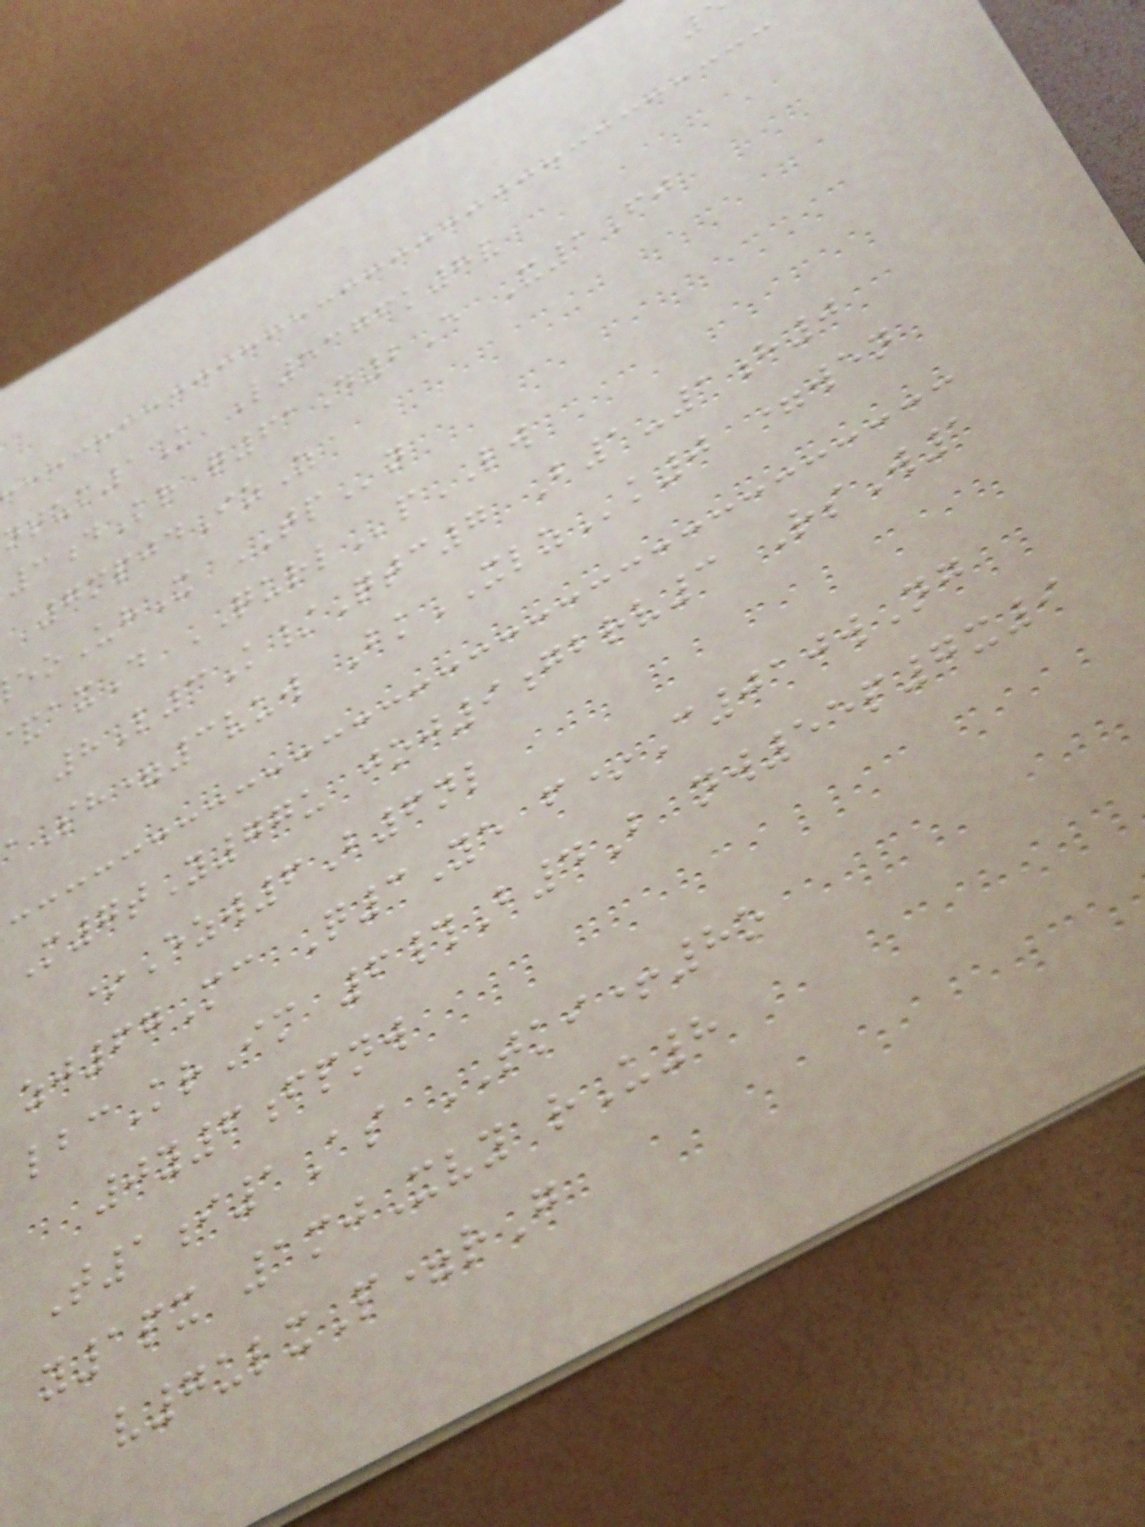tuk1K L5376k8v
3dKr q61D2E X1Fj
7mpjdIzZ
oUhX TPn
axD QURLpLW
8L3K/Qtc7 B1-1h0
aSh=3vuw BkXLZk0 =wen
M7tY77u joj9gbrv3 RsW1
*Ezw6B6nl
zj67Mc Q3Ye f*C010wNg
lbcKrIm 6#B4B nw55p7x9
0y6fpnw
T1i1As TKI+8o
y1px 1mjXvy rU8
v7ulxP=rG
